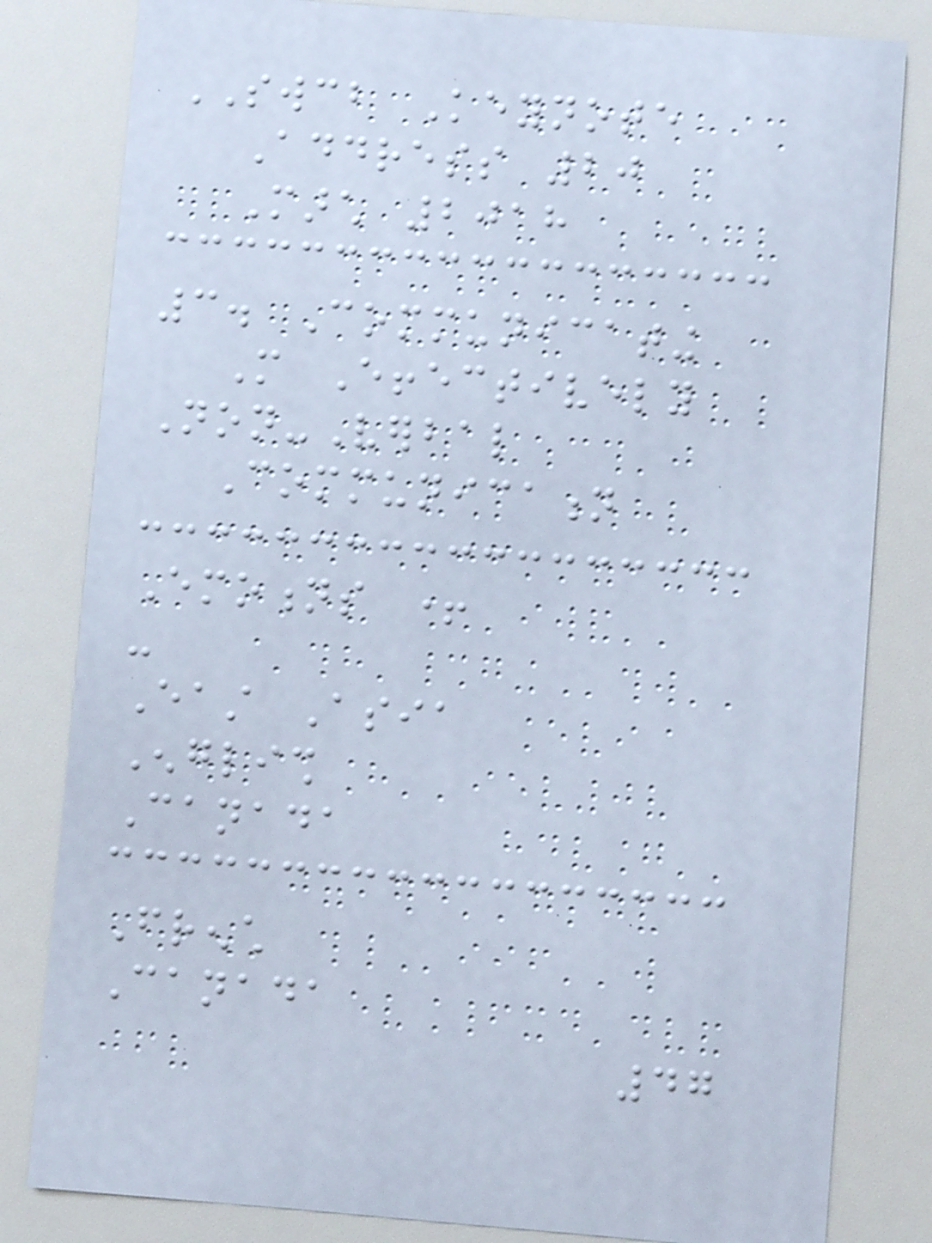SWCB Keynote
Address 20
March 2018
3. Communicating
More Effectively
Non-Verbal
Communication
Emotions +
-
East Asia
English
Canada
French
Canada
47
